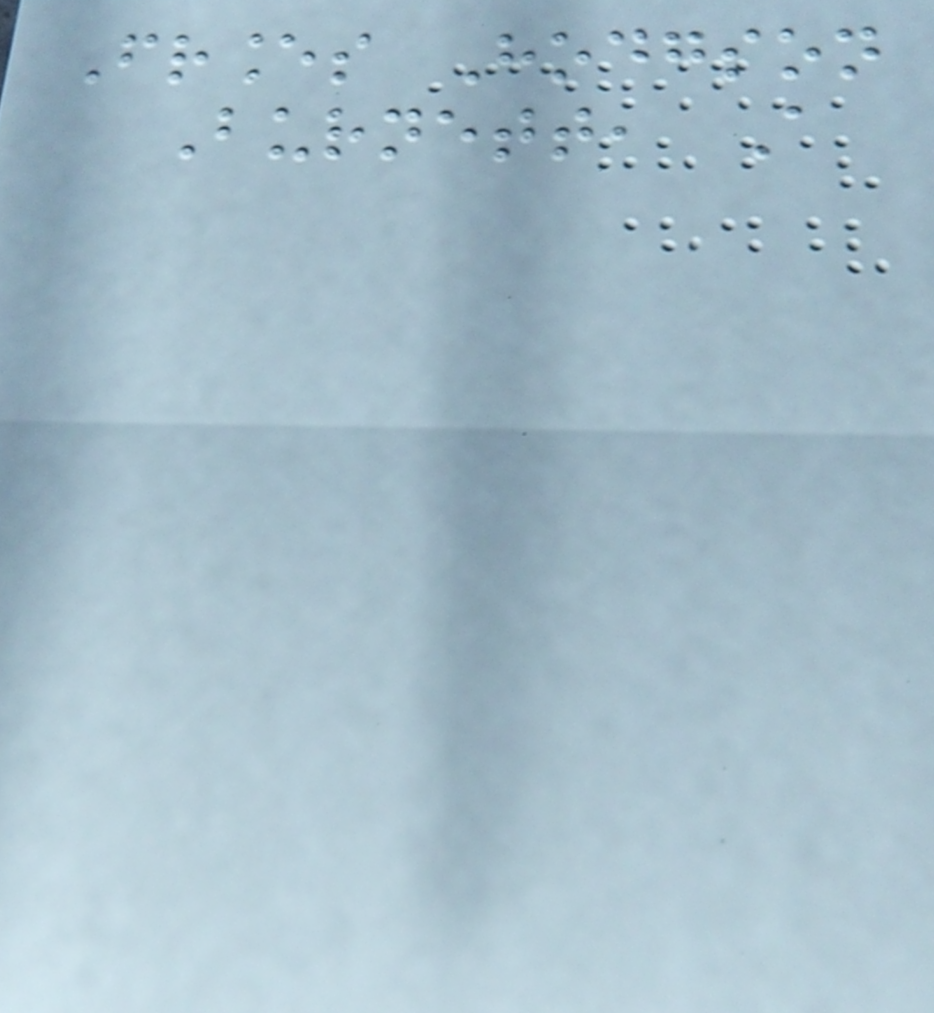Frances Hodgson
Burnett, A
